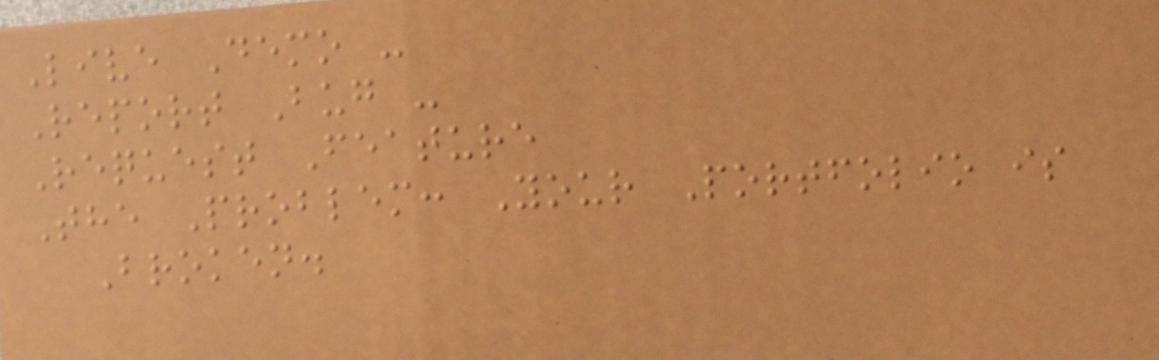Live Demo -
Report Bug -
Request Feature
The Problem: Your Portfolio is
Broken.
